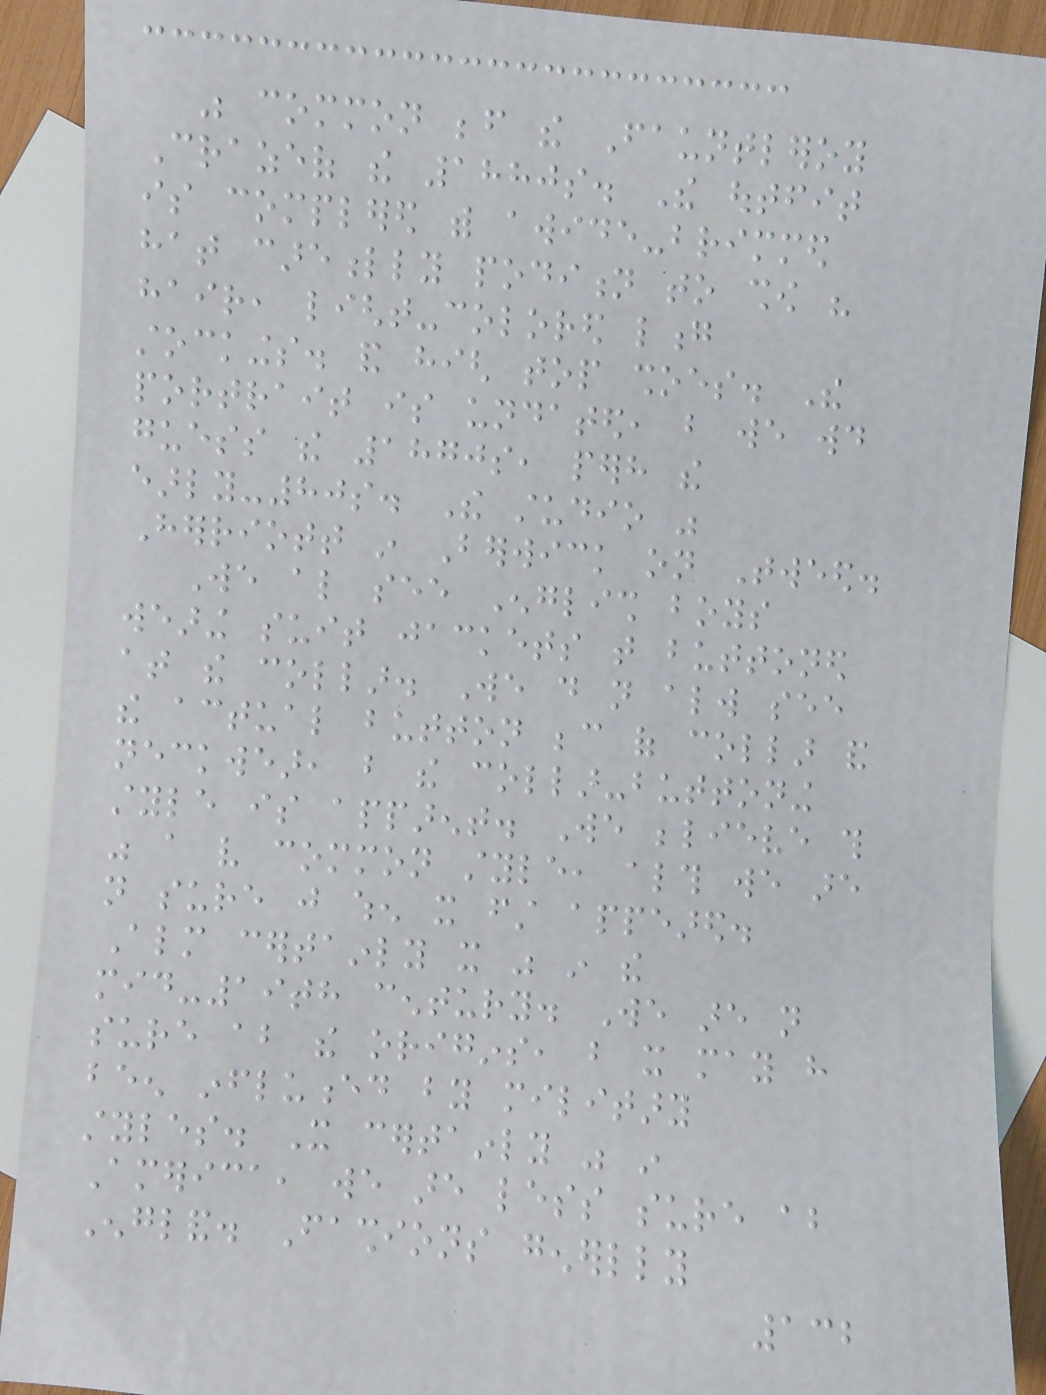was common before the Fauntleroy
Crazeof the 1880s. The outfit
is complered with awide-brimmed
hat carefully podition to show his
hair, light-colored long
stockings. and high top shoes. The
portrait is undated, but we would
guess the 1870s, perhaps the
early-80s. The studio was
Herriott in Berwick on Tweed.
We also see English boys
wearing suit jackets that buttoned
at the collar. We do not always see
the actual button because of collar and
neckwear, but the collar-buttoning
style is apparent. We believe this
was a very common style, although we are
not sure just when it first appeared.
Almost certainly it was in the
mid-19th century. We are not
sure about the origins, but it may have
been influenced by military
styles. It certainly was in
America, we are less sure about
England. Fashions generlly
132
